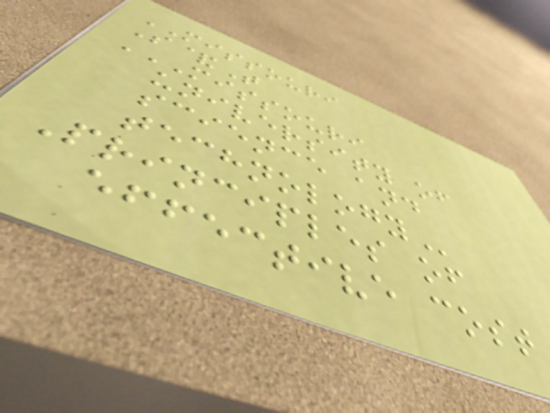MISSOURI
S&T
MISSOURI
UNIVERSITY OF
SCIENCE AND
TECHNOLOGY
Principles of
effective cost
